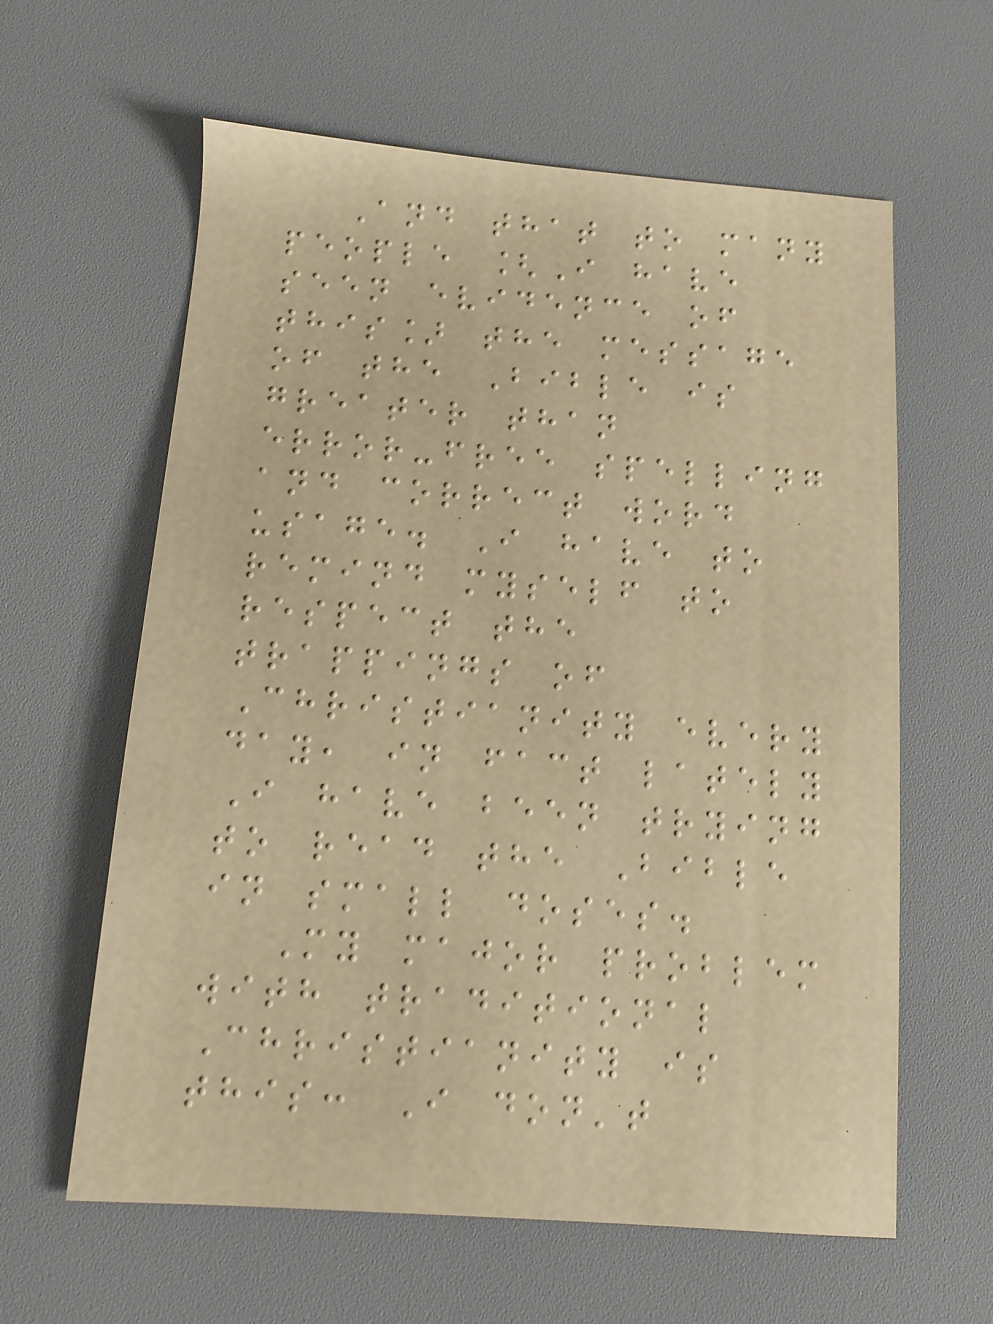And that to many
people [I have
seen evidence of
this] the message
of the Bible is
greater than
error-free spelling
and correct word
usage. I have to
remind myself to
respect the
trappings of
Christianity every
day, in fact lately
I have been trying
to read the Bible
in small doses.
My major problem
with traditional
Christianity is
this: I don't
